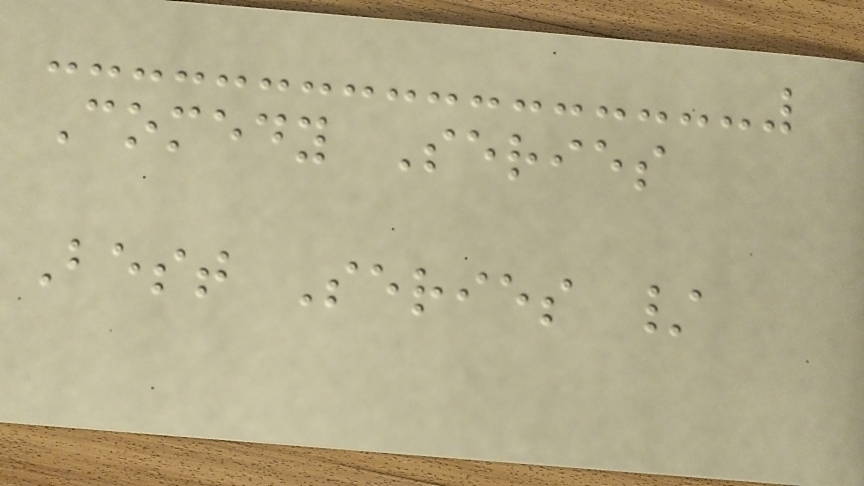Comedy Series
Best Series /
